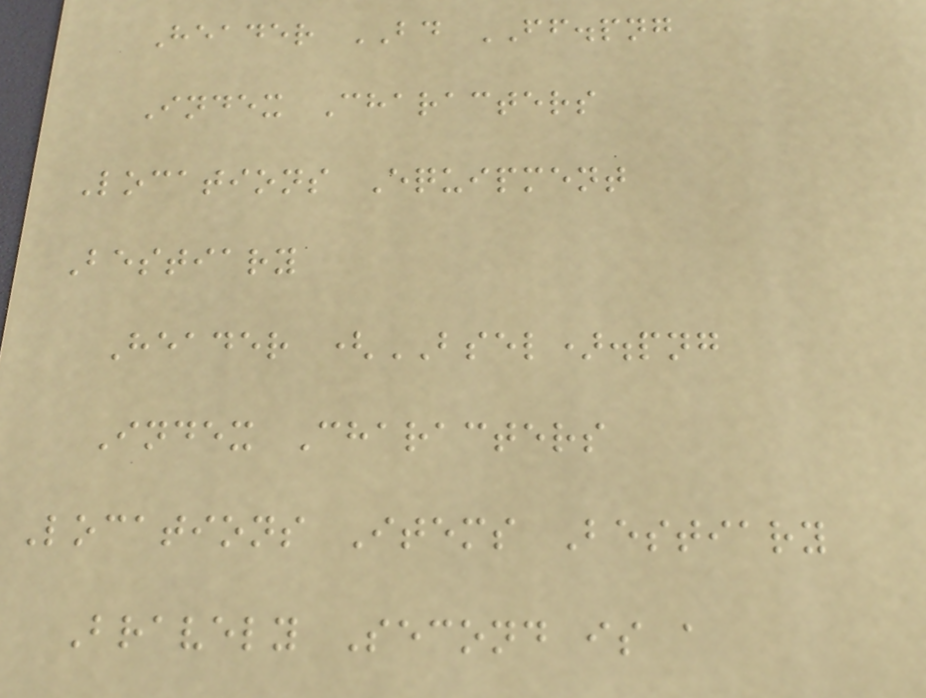Header BD FF.png
Index Characters
Locations Equipment
Bestiary
Header (BSEL).png
Index Characters
Locations Items Bestiary
Bravely Second is a
